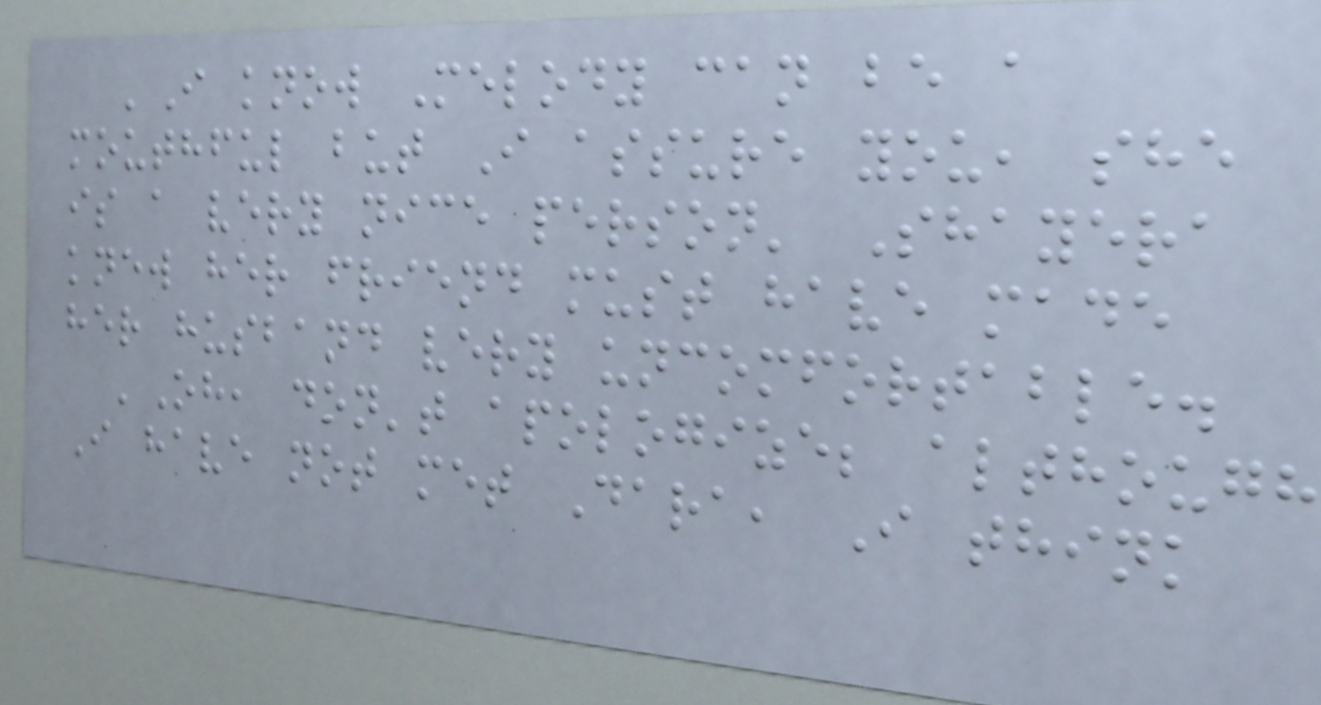'I know Melody can be a
mouthful but I assure you, she
is a very nice person' Shayera
knew her friend must have made
her husband very uncomfortable.
'Oh, don't apologize; although
I have not met Dara, I think
